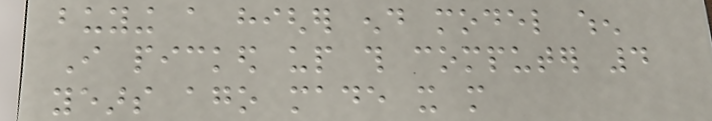buying a higher end model when
I picked up this computer 4
years ago made it more
